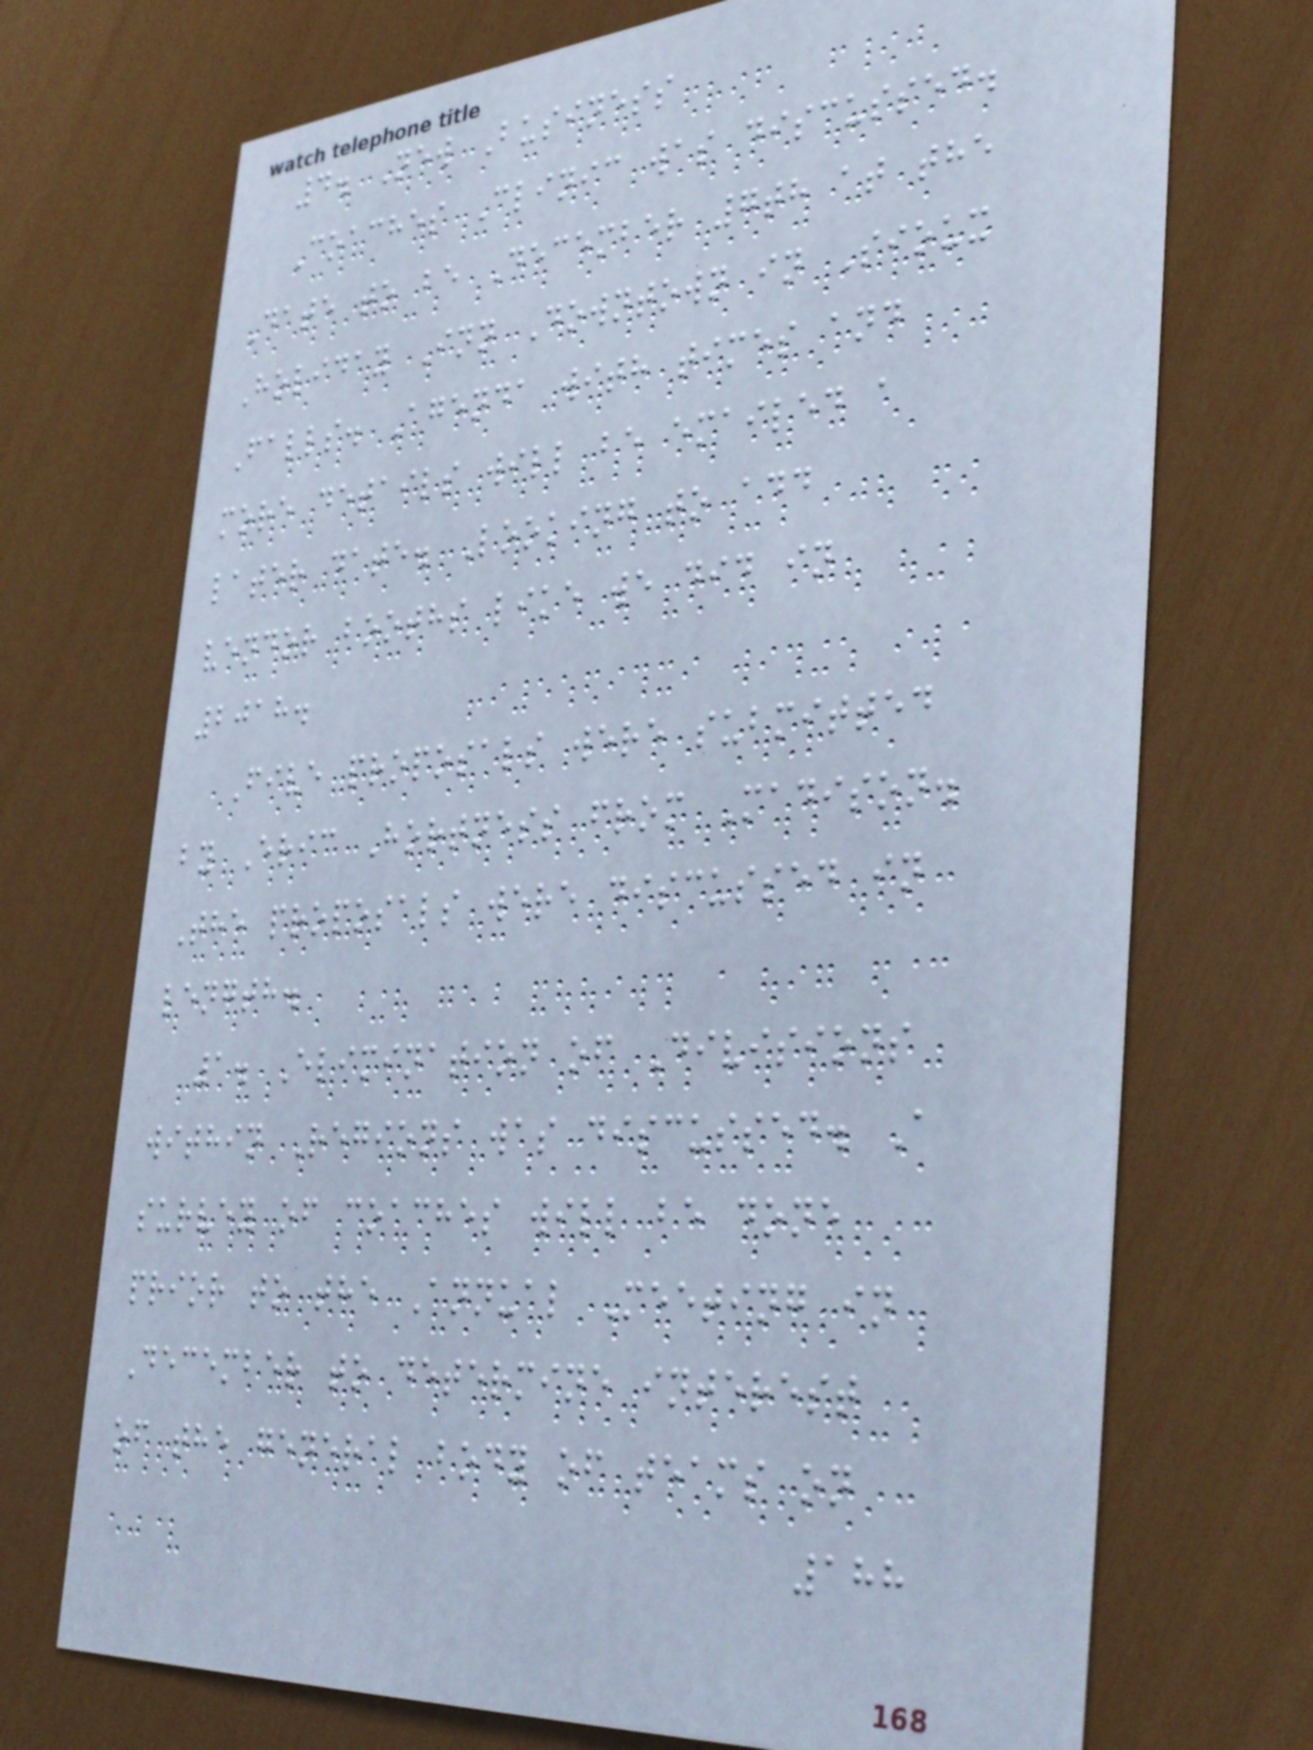4. New Business
Coaches Clinic was discussed.
Date to be December 7th at the
Holiday Inn Downtown in Sioux
Falls. Agenda with times and
more details will be emailed a
later date. Looking to add
vendor booths like we did in
2018.
Five proposals were submitted
by Eric Hortness from Madison.
The proposals were discussed in
length.
1. Elimination of Divisions
within Regions was discussed. A
survey of coaches will be done
prior to the Annual Meeting in
December to determine interest
of the general body of teams on
188
